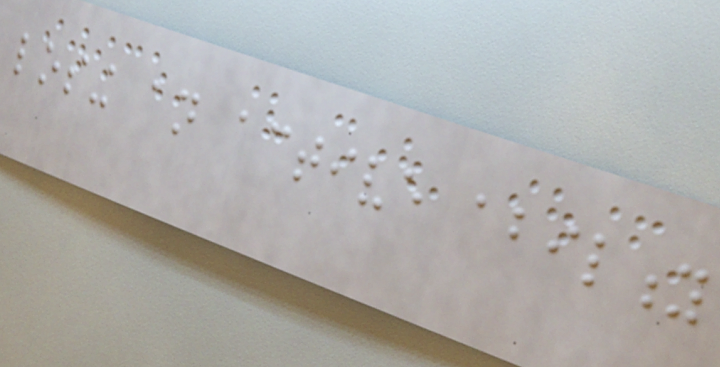losing an active ability
